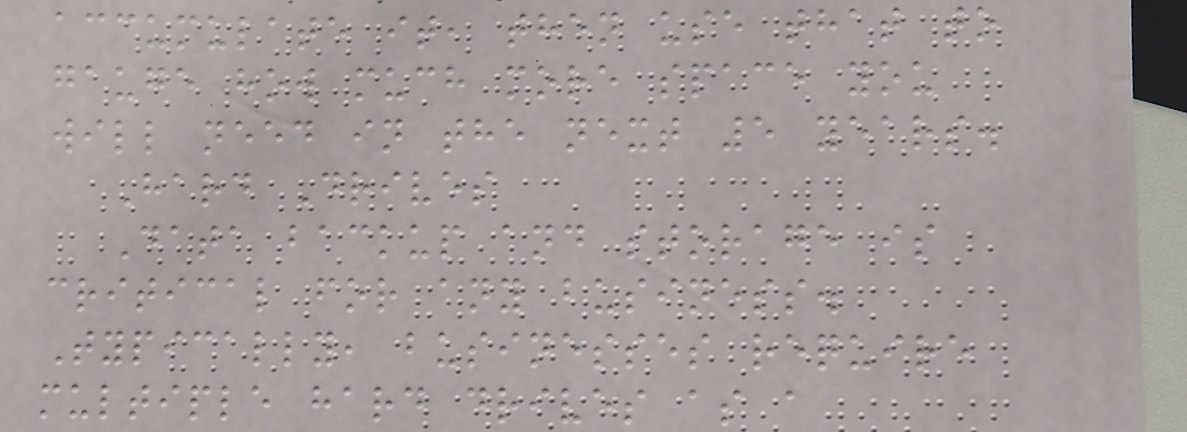accumulate it, then use that to
gauge how much more space you
will need in the next 5 years.
Hard Drives
Data backup and storage is
critical for any business.
Typically, businesses require
multiple hard drives as a
